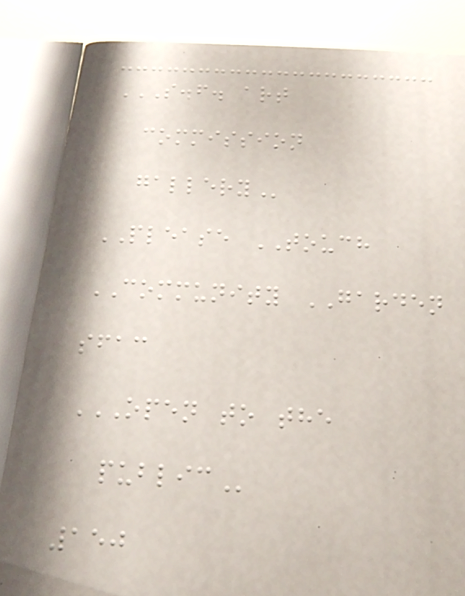S.F. ART
COMMISSION
GALLERY
PLEASE TOUCH
COMMUNITY GARDEN
sfac
OPEN TO THE
PUBLIC
150
